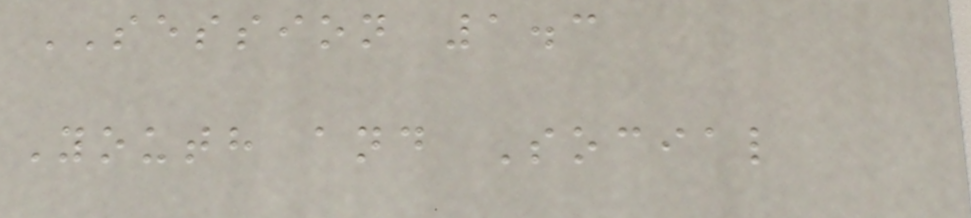SESSION 1.3
Youth and Social
